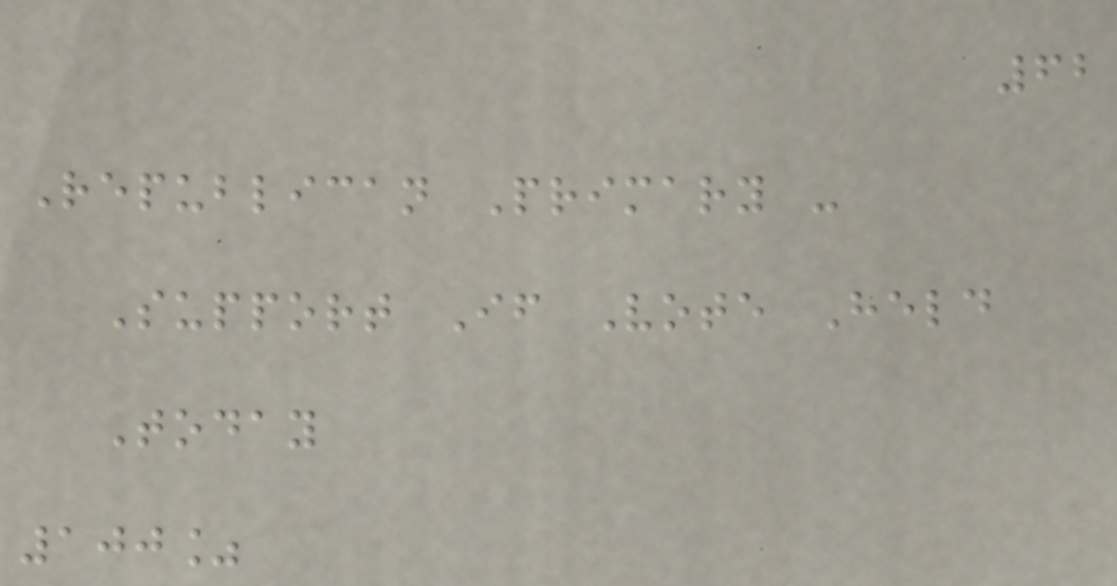62
Republican Primary -
Support If Vote Held
Today
100%
